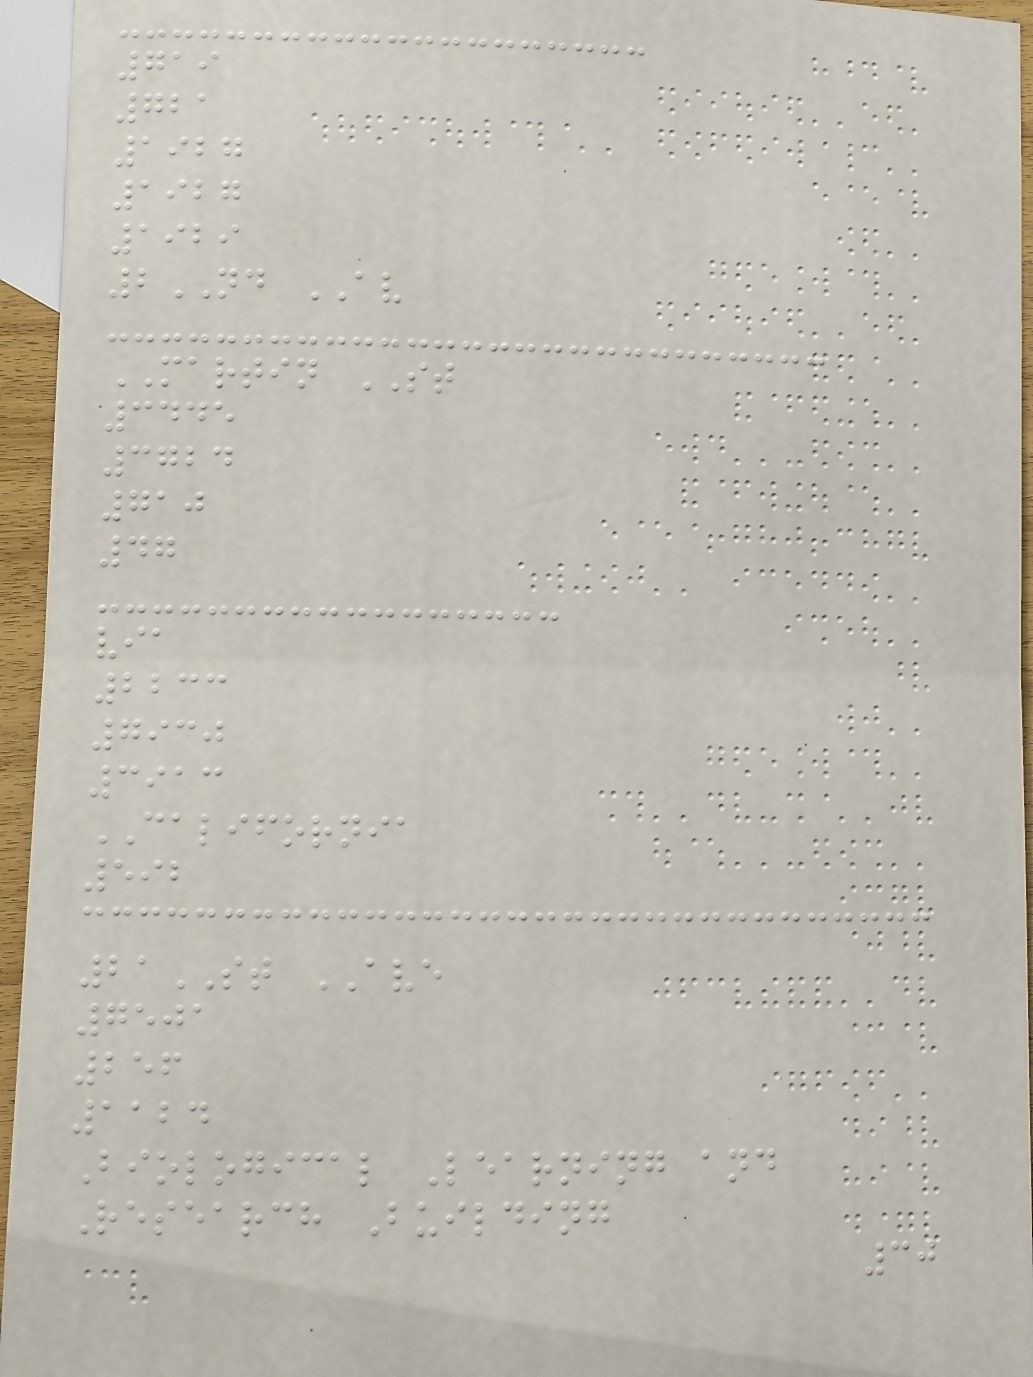719
721
1927
1927
1929
2ND AV
MARTIN ST
3445
3724
710
47
via
2233
7930
3913
CALIFORNIA
592
21ST AVE
7501
256
1124
Biological Learning and
Research Building
30
